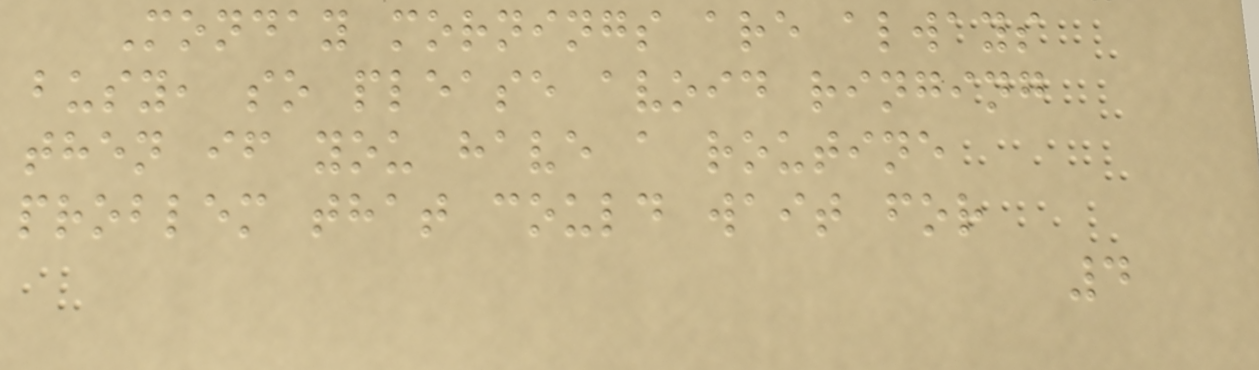Monday mornings are always
busy, so please avoid ringing
then if you have a routine
problem that could wait for
4
